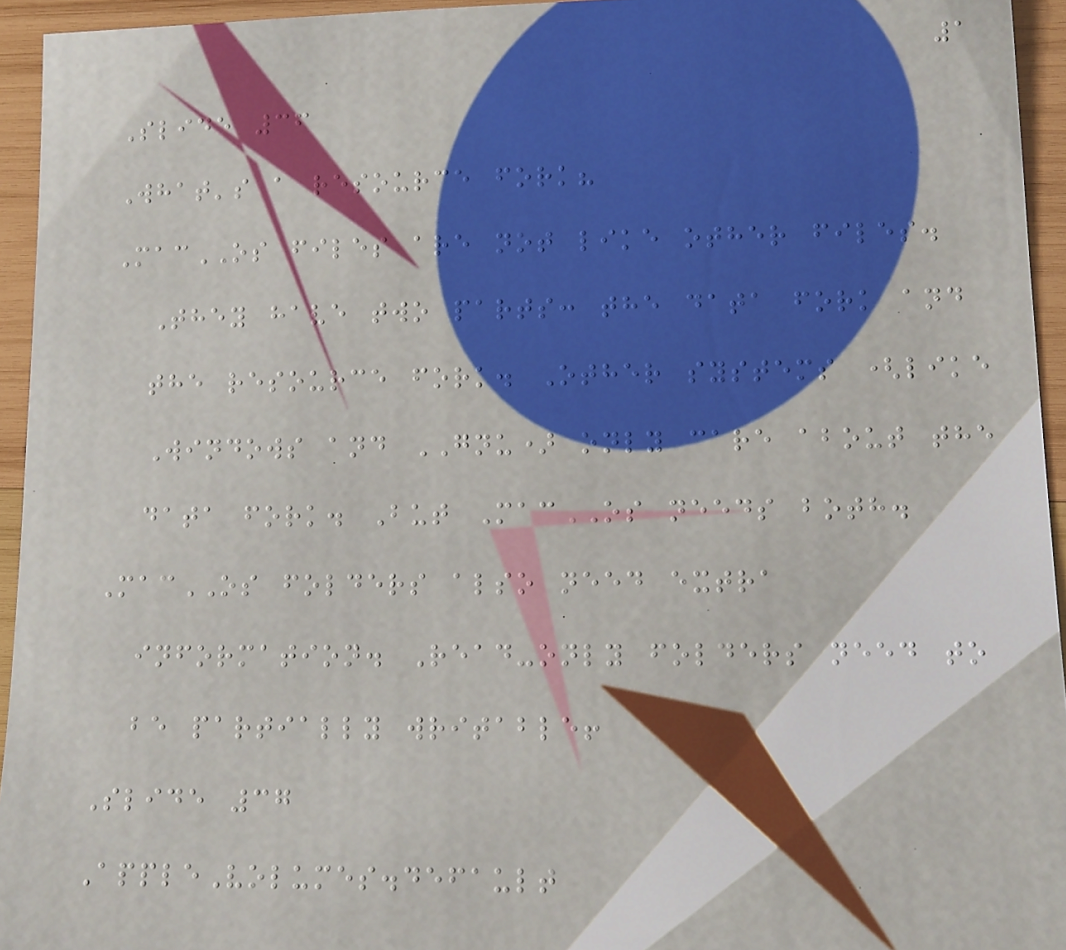1
Slide 36
What's a resource fork?
MacOS files are not like other files.
They have two parts: the data fork and
the resource fork. Other systems (like
Windows and GNU) only care about the
data fork. But MacOS needs both.
MacOS folders also need extra
information. Read-only folders need to
be partially writable!
Slide 37
AppleVolumes.default
